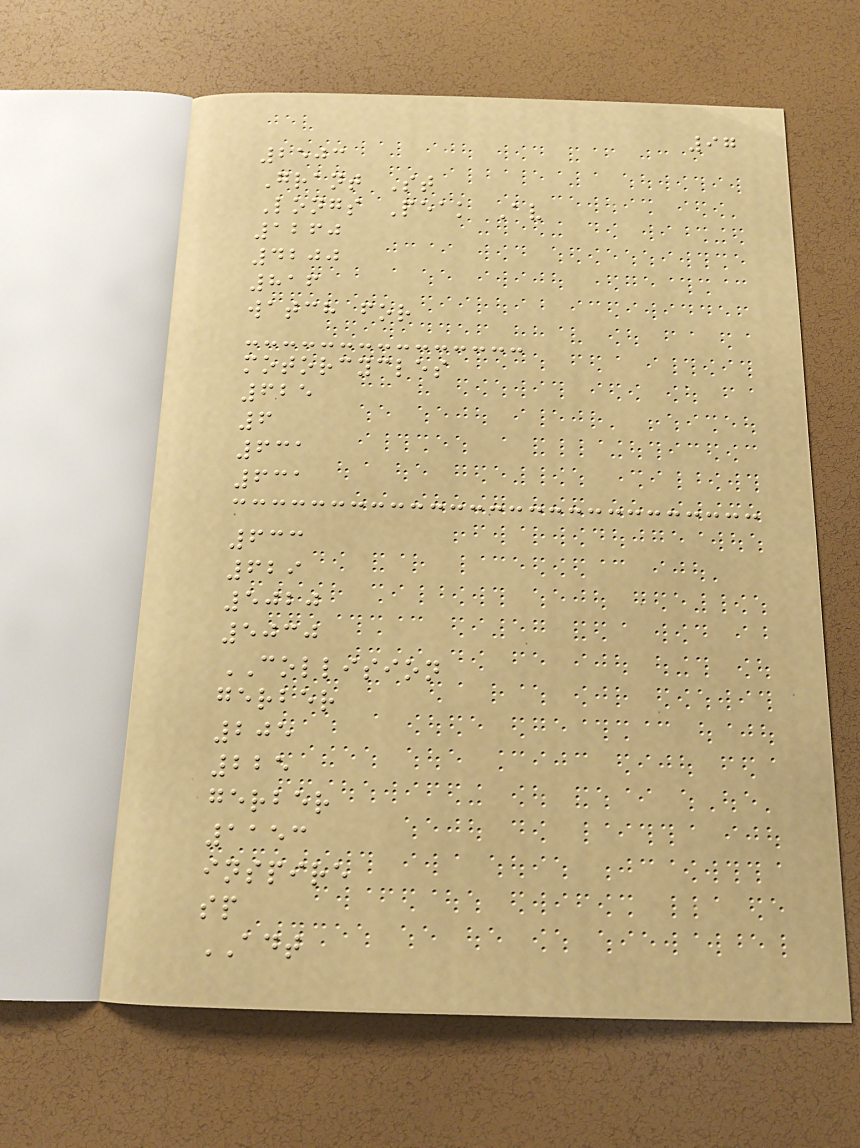97
2503
Grant St
Longs Peak Av
1260
4200
816
watch for
motorcycles
625
6
631
631
633
629
5020
5030
COLLISION
gerber
205
225
gerber
1153
inspire
sp
ADT
